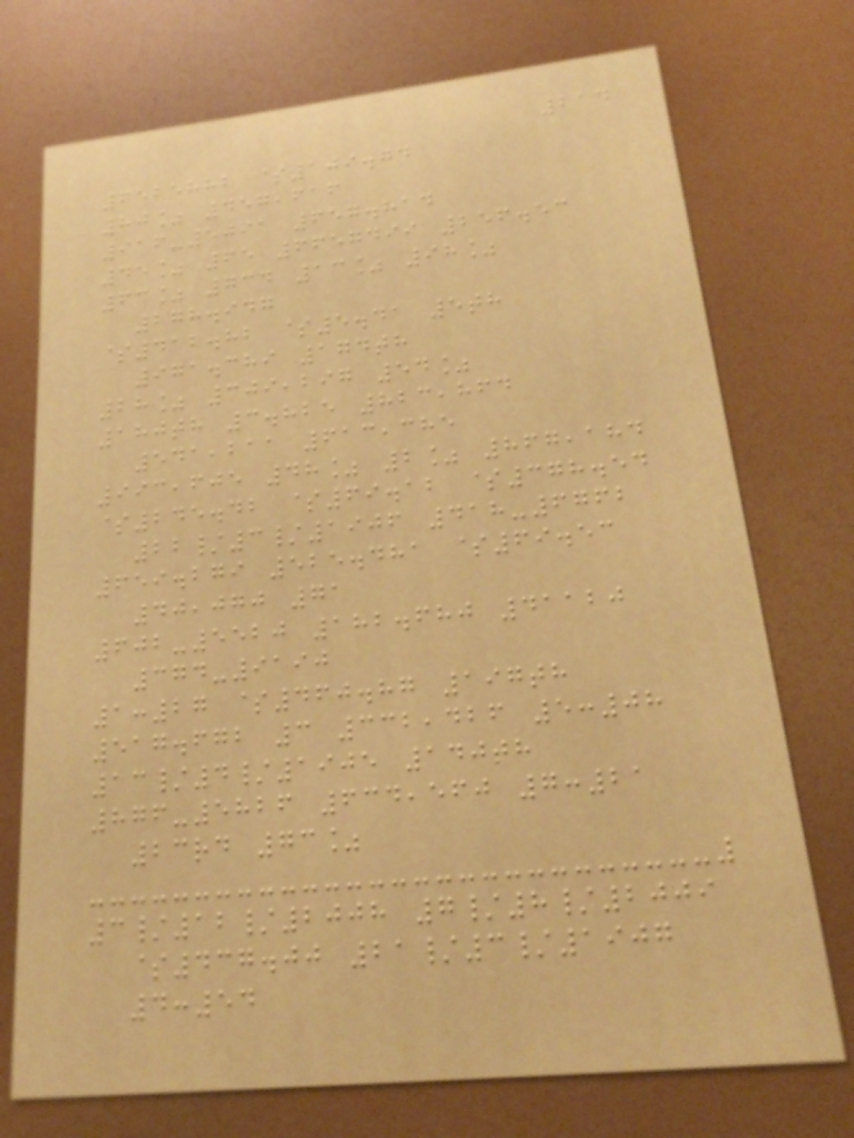214
6525882 $109.74
80% 457,616
916-5091 657.814
45% 65 6657499 256.53
63% 734 13% 98%
278.947
$412.82 $5.41 5th
971.389 174th
28% 309,297 54%
180th 3.825 823,864
541,211 613,385
993,605 48% 2% 867,184
$245.42 $69.12 $378.54
22/3/1906 418-6762
659.279 525.481 $69.53
40,070 71
602-5520 182.680 41120
374-9190
1:27 $460.87 197th
517.672 3 332,426 5:08
13/4/1905 140th
876-5826 634,560 7:21
23rd 73%
3/12/2008 7/8/2009
$437.00 21/3/1907
4:54
